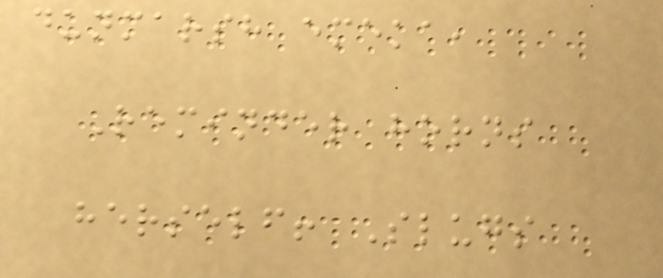dunmarsh emeka,
Reminder horns
herself! Slugs
